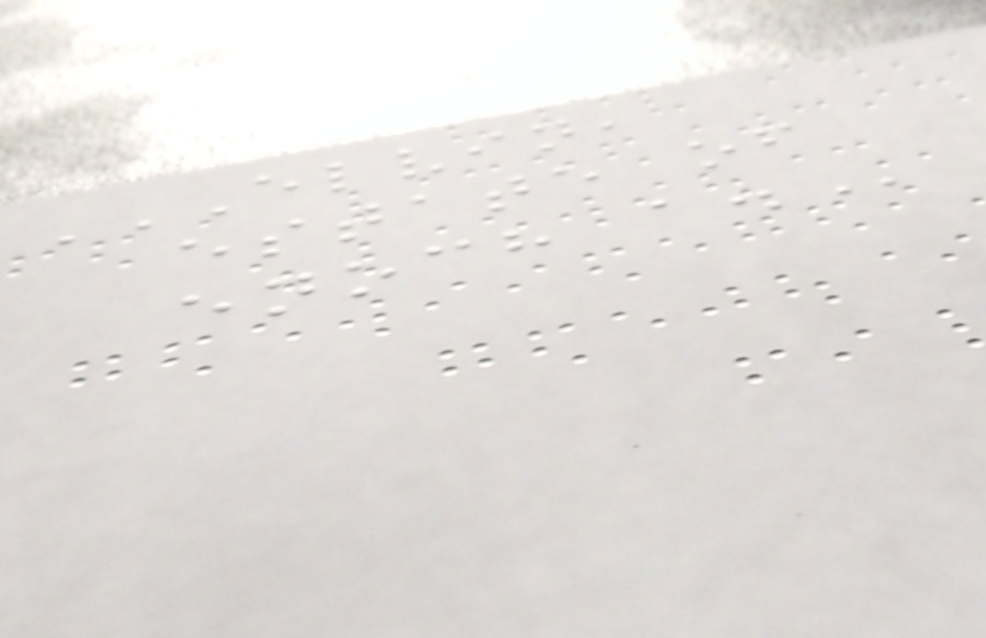ELVIN,
ESTATE OF
ENOCH A.
